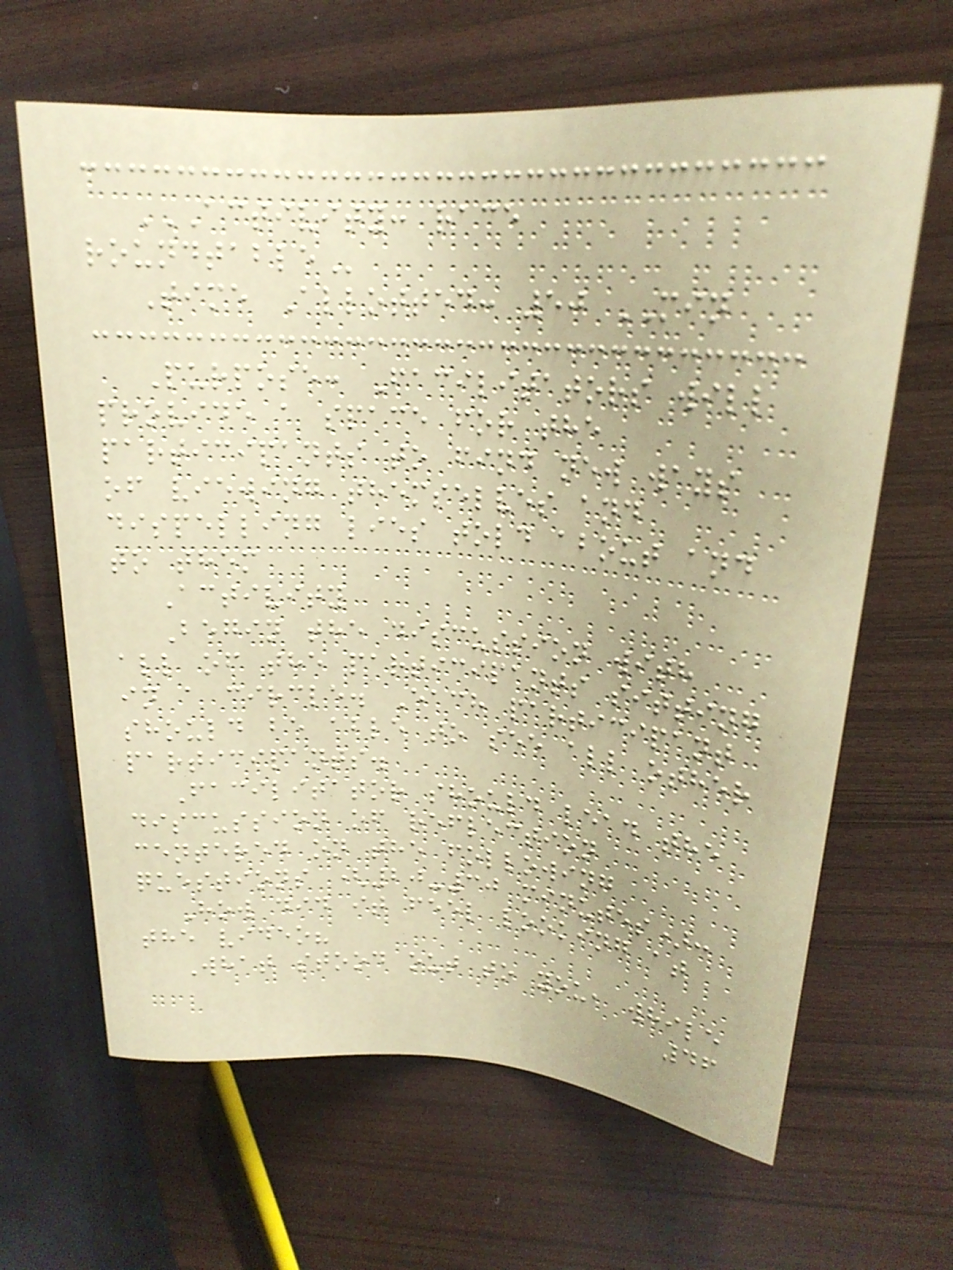ACTIVITY: RACE
ROUNDTABLE
Time Allotted: 50 MIN
Purpose: Facilitators will
provide a space for the
participants to find new ways
of viewing themselves and
dispelling lies told about and
to them
Activity
Begin the discussion with
all of the participants sitting
in a circle. Each participant
should be able to see all other
participants.
Facilitator should lead the
discussion of reflection
centered on the following
questions (20-30 minutes):
How did it feel looking at
the video?
What stood out to you, while
46
